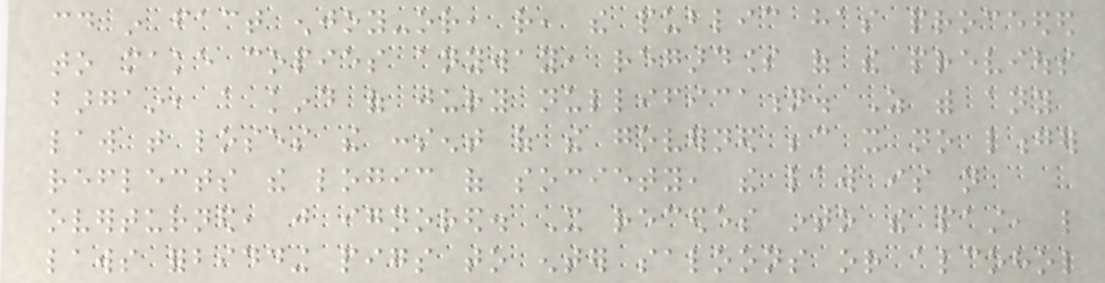could in fact enjoy-or, rather, the public has proceeded
to make copies anyway, regardless of the previous
bargain, a kind of jury nullification. As with any
law that loses the consent of the governed because it no longer
reflects the logic of society, the law is not
overturned, just ignored. It recedes into the past, like
laws forbidding pigs to enter saloons or alcohol
